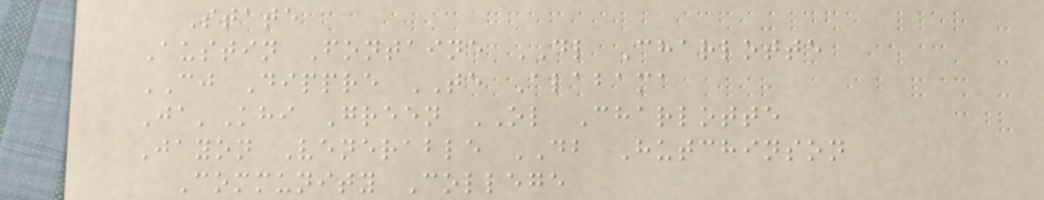State
Austin Fontaine DL Charlotte
CJ Dippre TE Alabama
Ja'Khi Green OL Charlotte
Jayon Venerable DB Hutchinson
Community College
